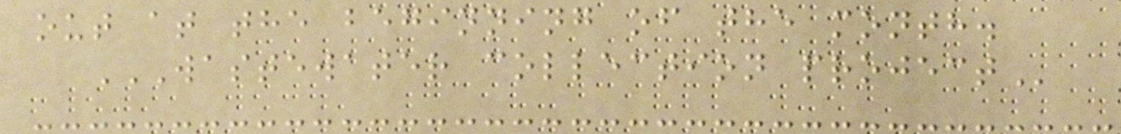out at the beginning of the month.
WASTEWATER COLLECTION PROJECT
